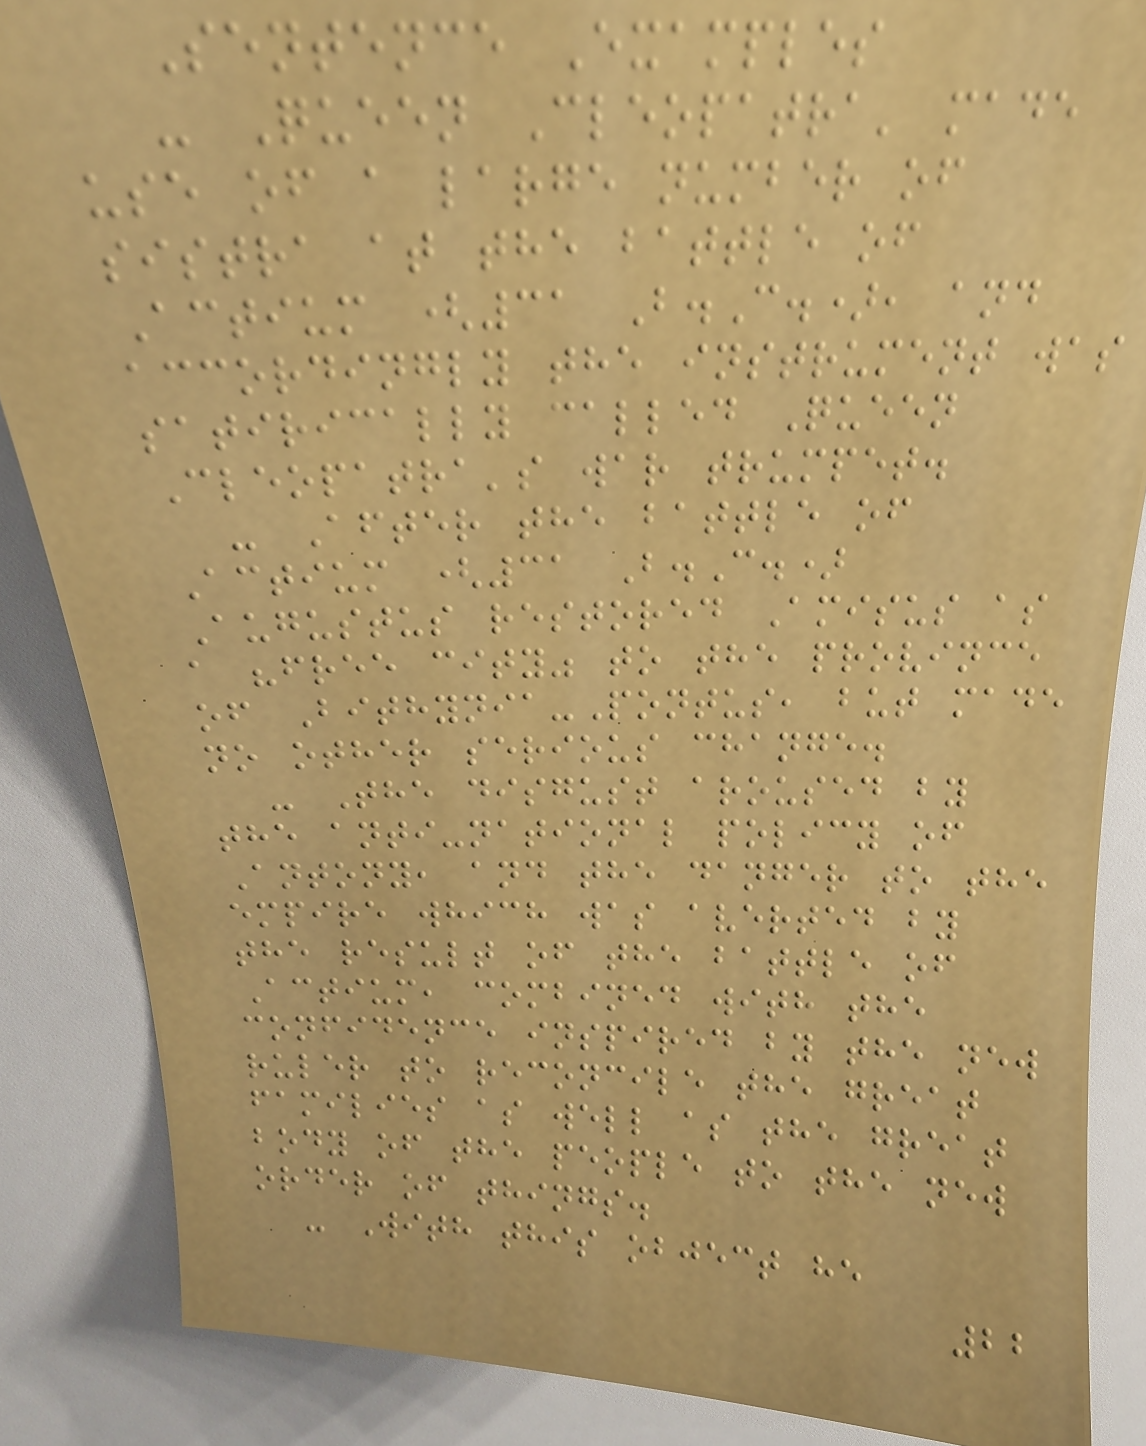Sentence Examples
- Queen Cleopatra' made
use of a large number of
sistra at the battle of
Actium (31 B.C.), and
accordingly the instrument was
satirically called Queen
Cleopatra's war trumpet.
- After the battle of
Actium (31 B.C.)
Augustus restored Amisus as
a "free city" to the province
of Bithynia-Pontus, but made
no other serious change.
- The disgust aroused by
the anti-national policy of
Antony, and the danger to the
empire which was averted by
the result of the battle of
Actium, combined with the
confidence inspired by the new
ruler to reconcile the great
families as well as the great
body of the people to the new
order of things.
- With this object he
22
